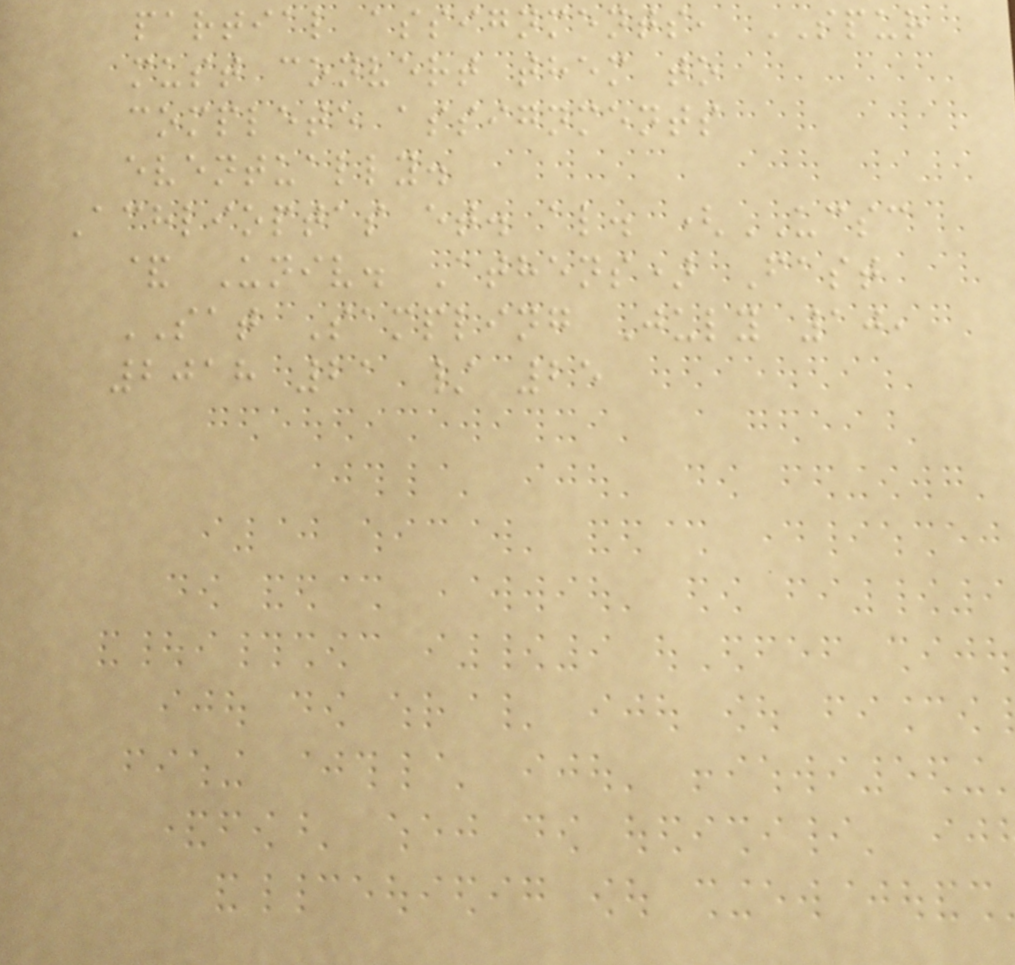partial assignments, SPUR
must convert them to
complete assignments
eventually.
Achlioptas et. al. (UCSC
& Univ. Athens) Fast
SAT Sampling July 10,
2018 21 / 25
